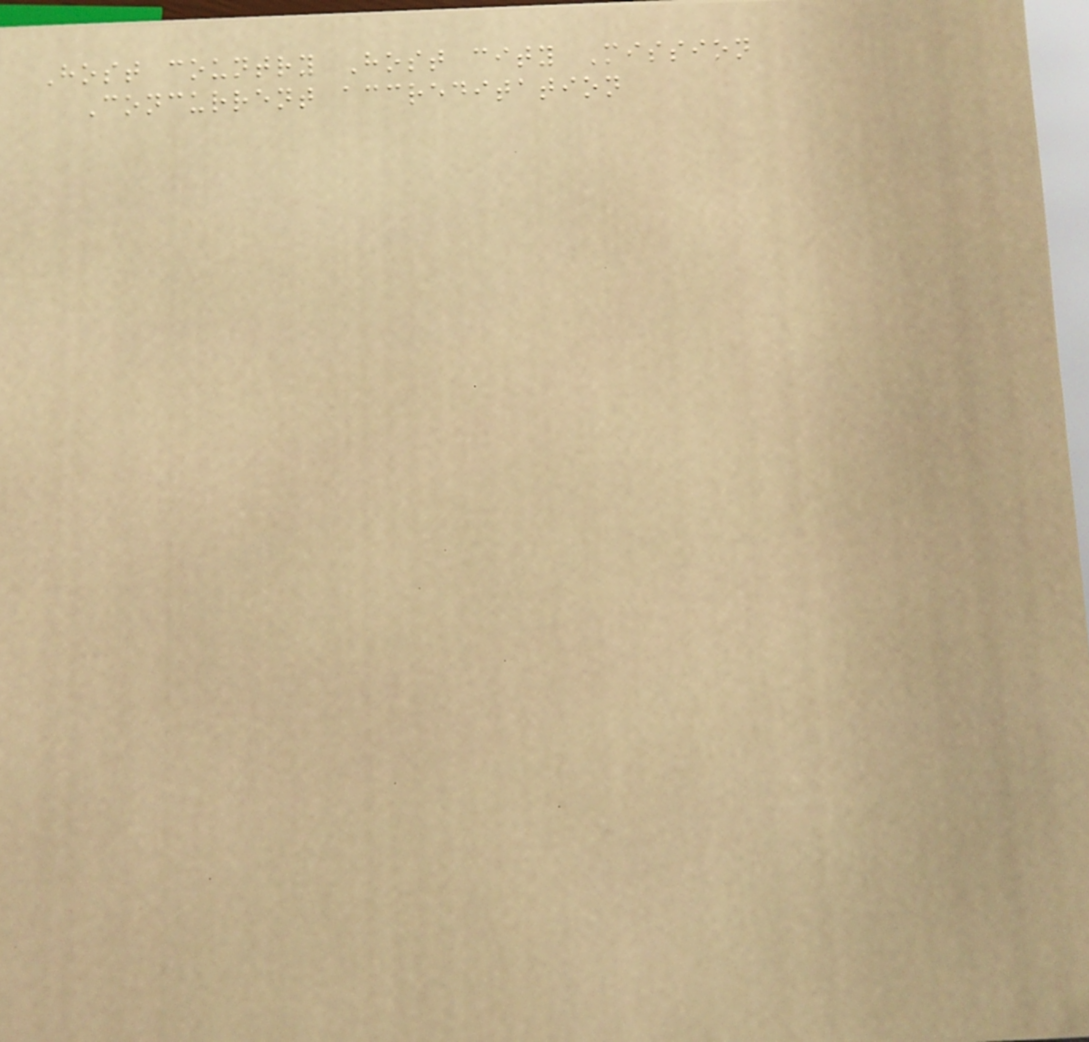Host country Host city Mission
Concurrent accreditation
